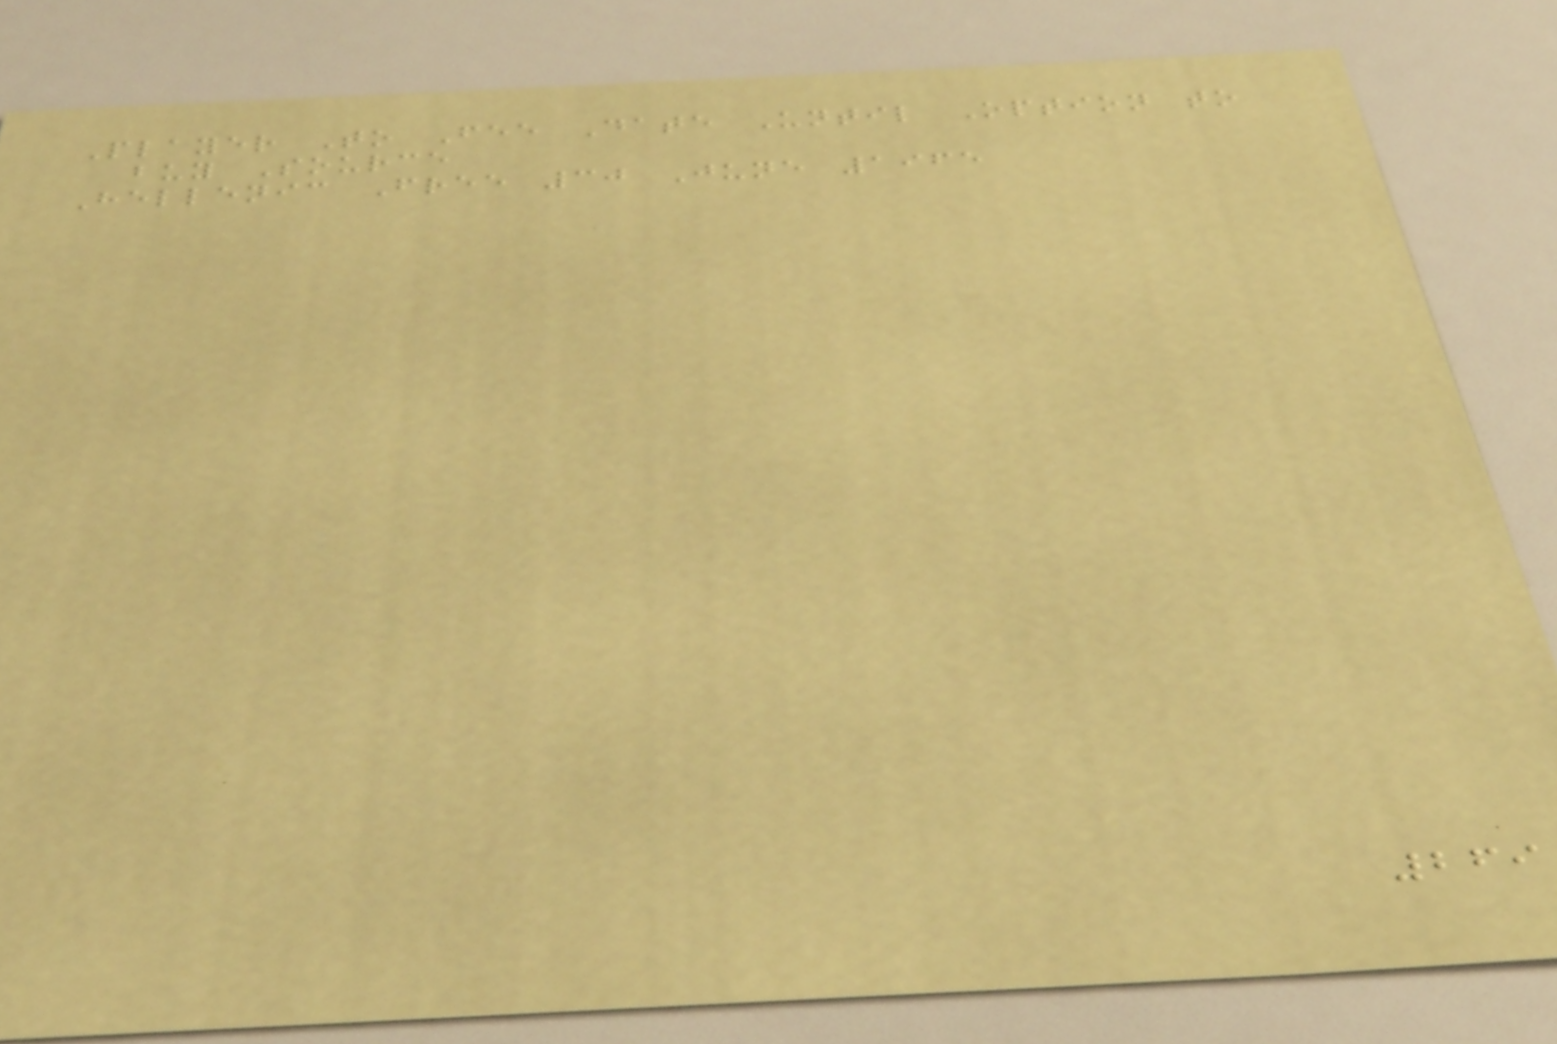Player To Fee Date Until Option to
buy Source
Hellenic Free 30 June 1965
269
